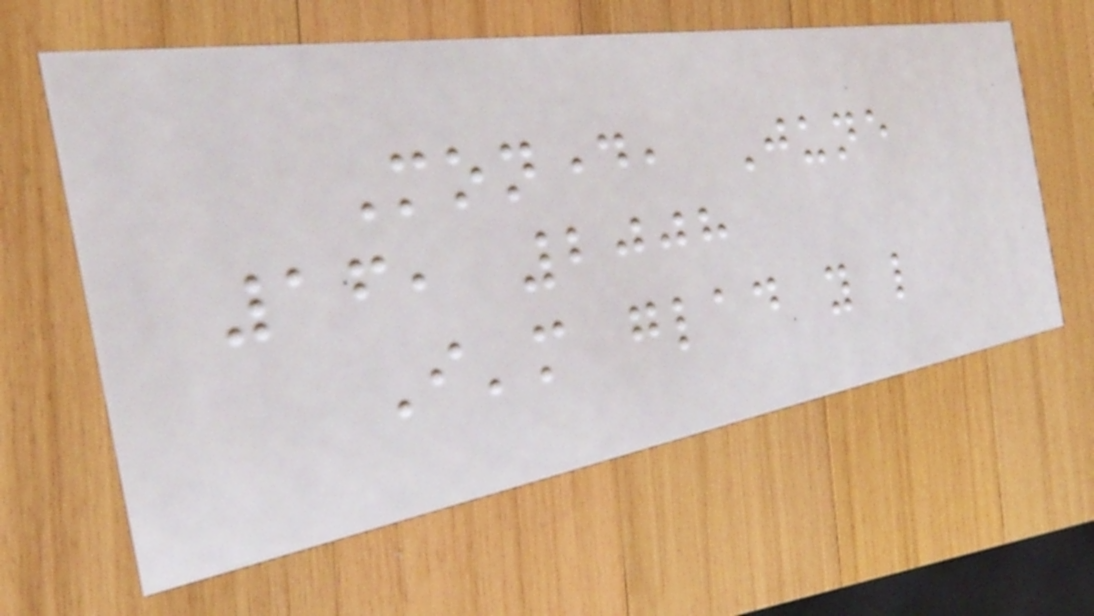Monday, June
16, 2008
I'm glad you like
